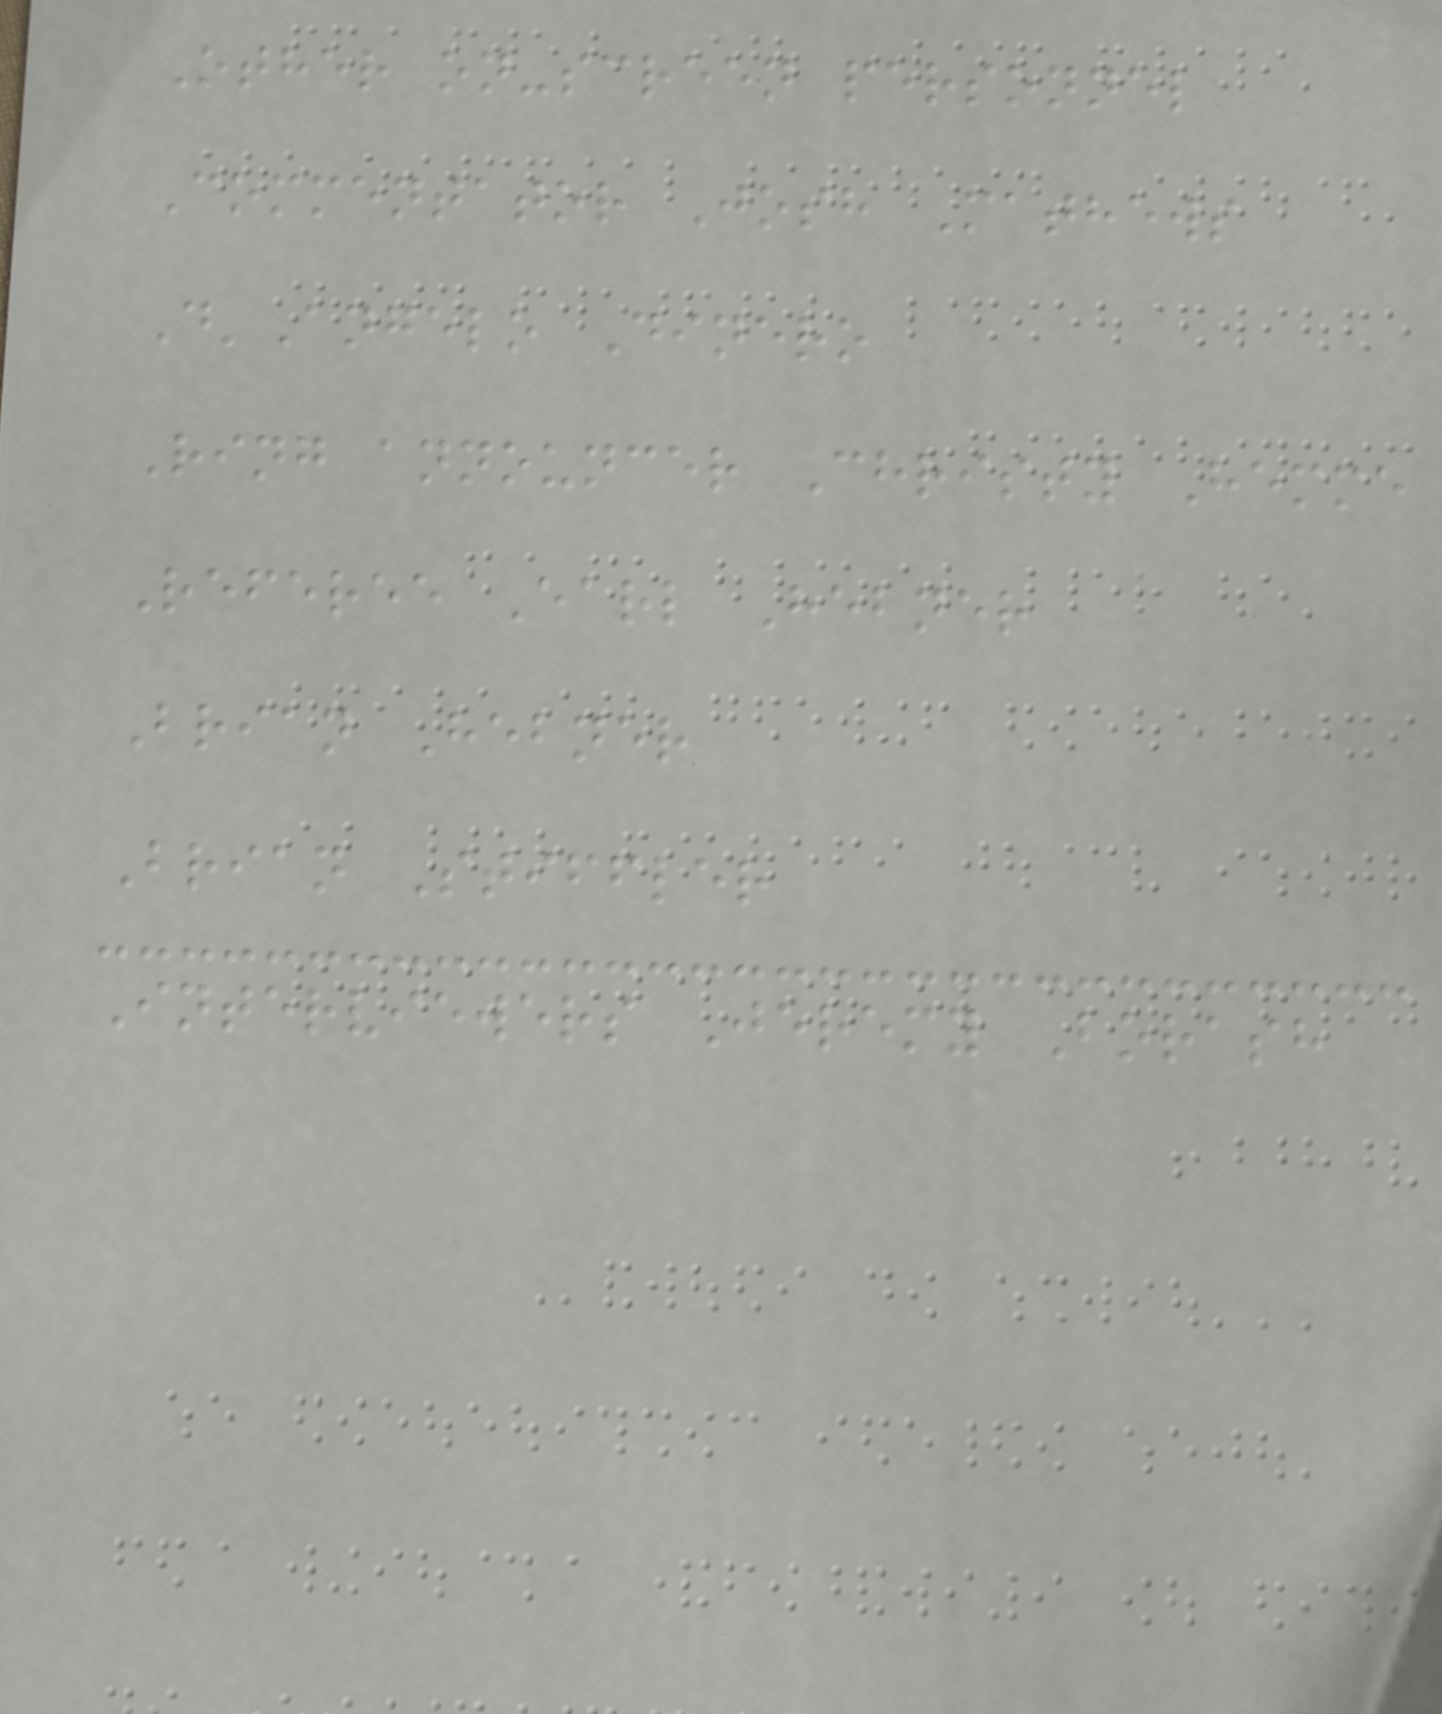Other on-screen personnel
Commentator Josh Mathews
D'Angelo Dinero
Ring announcer Christy Hemme
Referee Earl Hebner
Brian Hebner
Brian Stiffler
Interviewers Jeremy Borash
